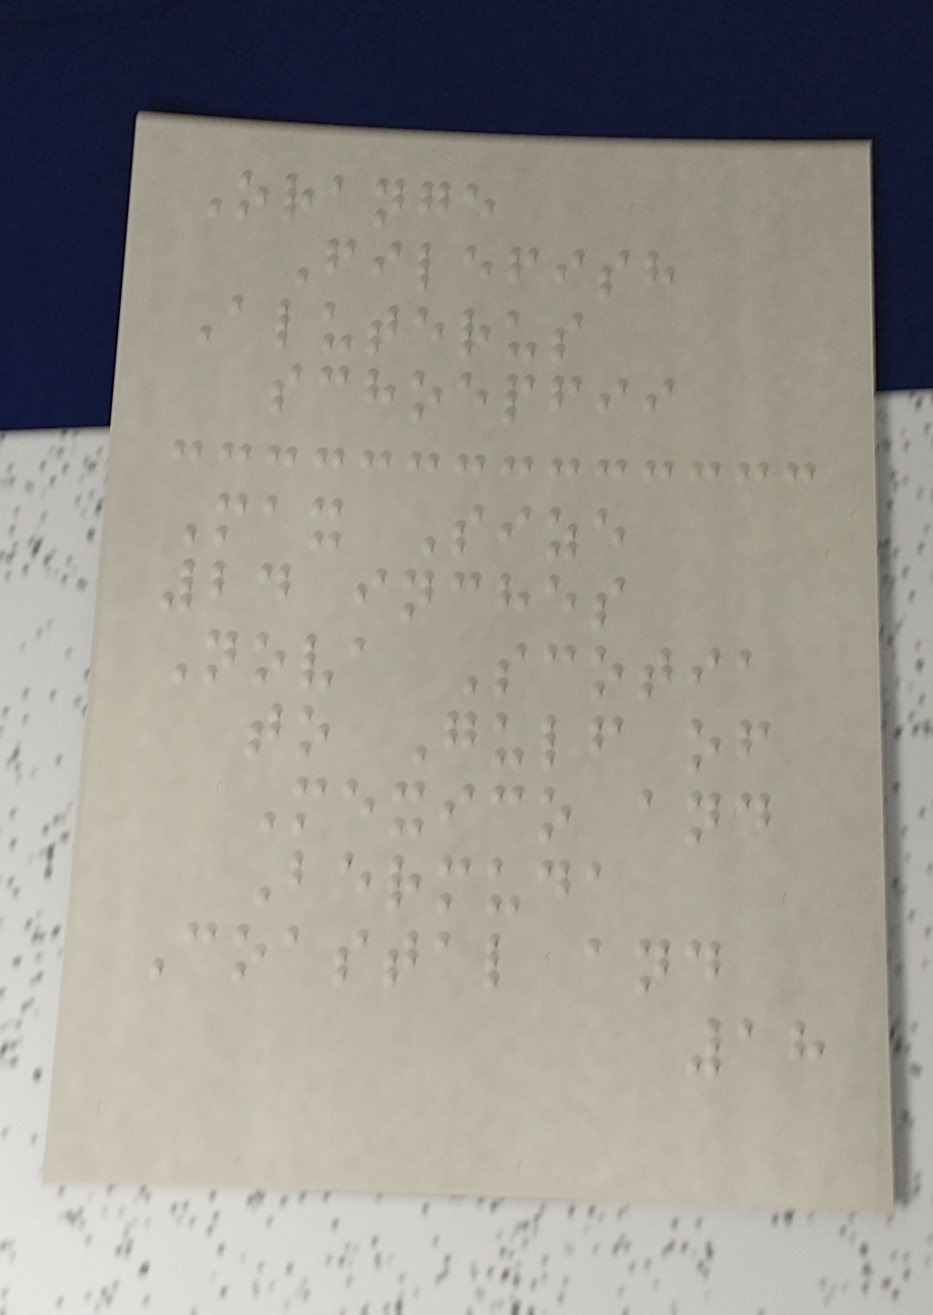Orange
Filefish
Aluterus
schoepfii
Max Size
24 inches
Nova Scotia
to Gulf of
Mexico and
Bermuda
Coastal and
18
